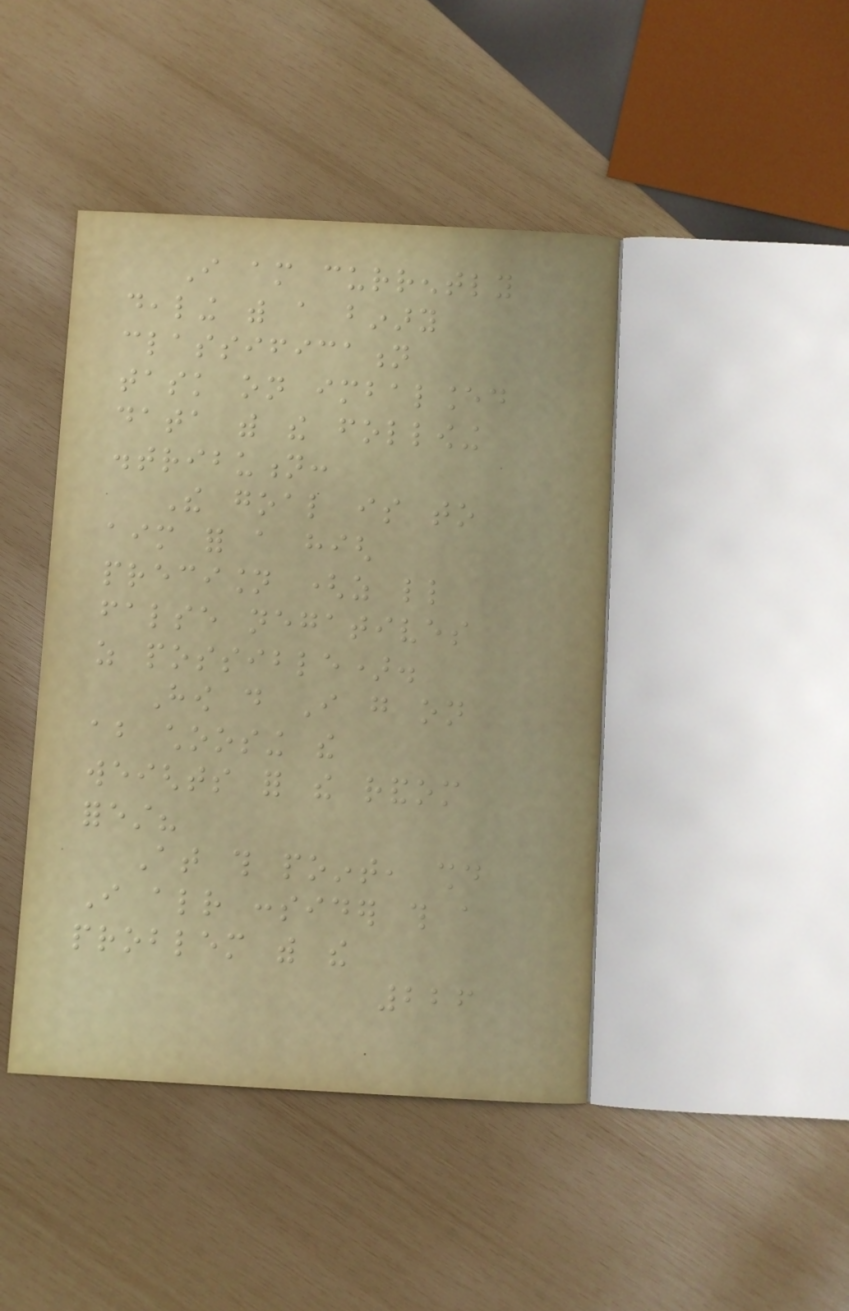I am currently
dealing with a binary
classification
task on imbalanced
data with the following
distribution:
The goal is to
aim for a high
precision (as little
false negatives
as possible).
How do I go on
about choosing the
weights for the random
forest?
At this point, should
I already consider this a
problem with the
226
